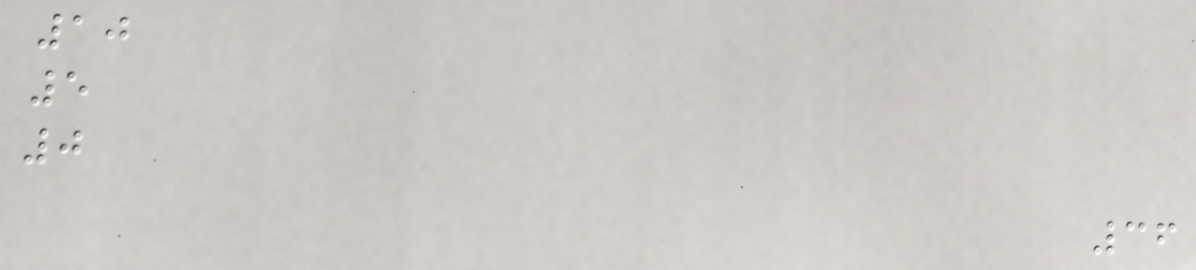10
5
0
36
